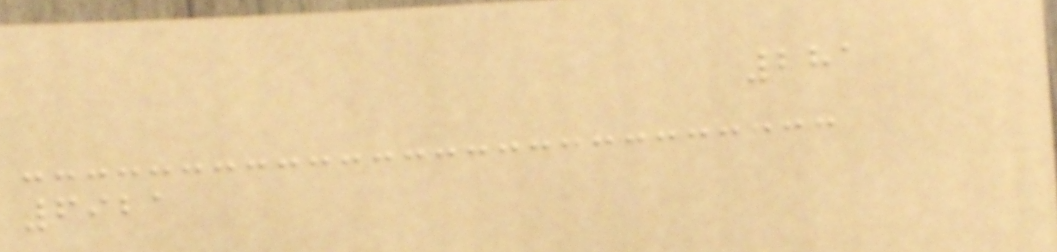281
6921
